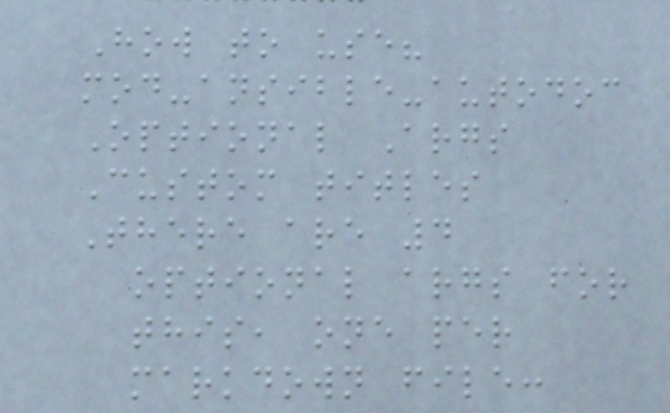How to use?
mod-ansible-autodoc
Optional Args
Custom titles
There are 4
optional args for
this, one per
markdown file:
